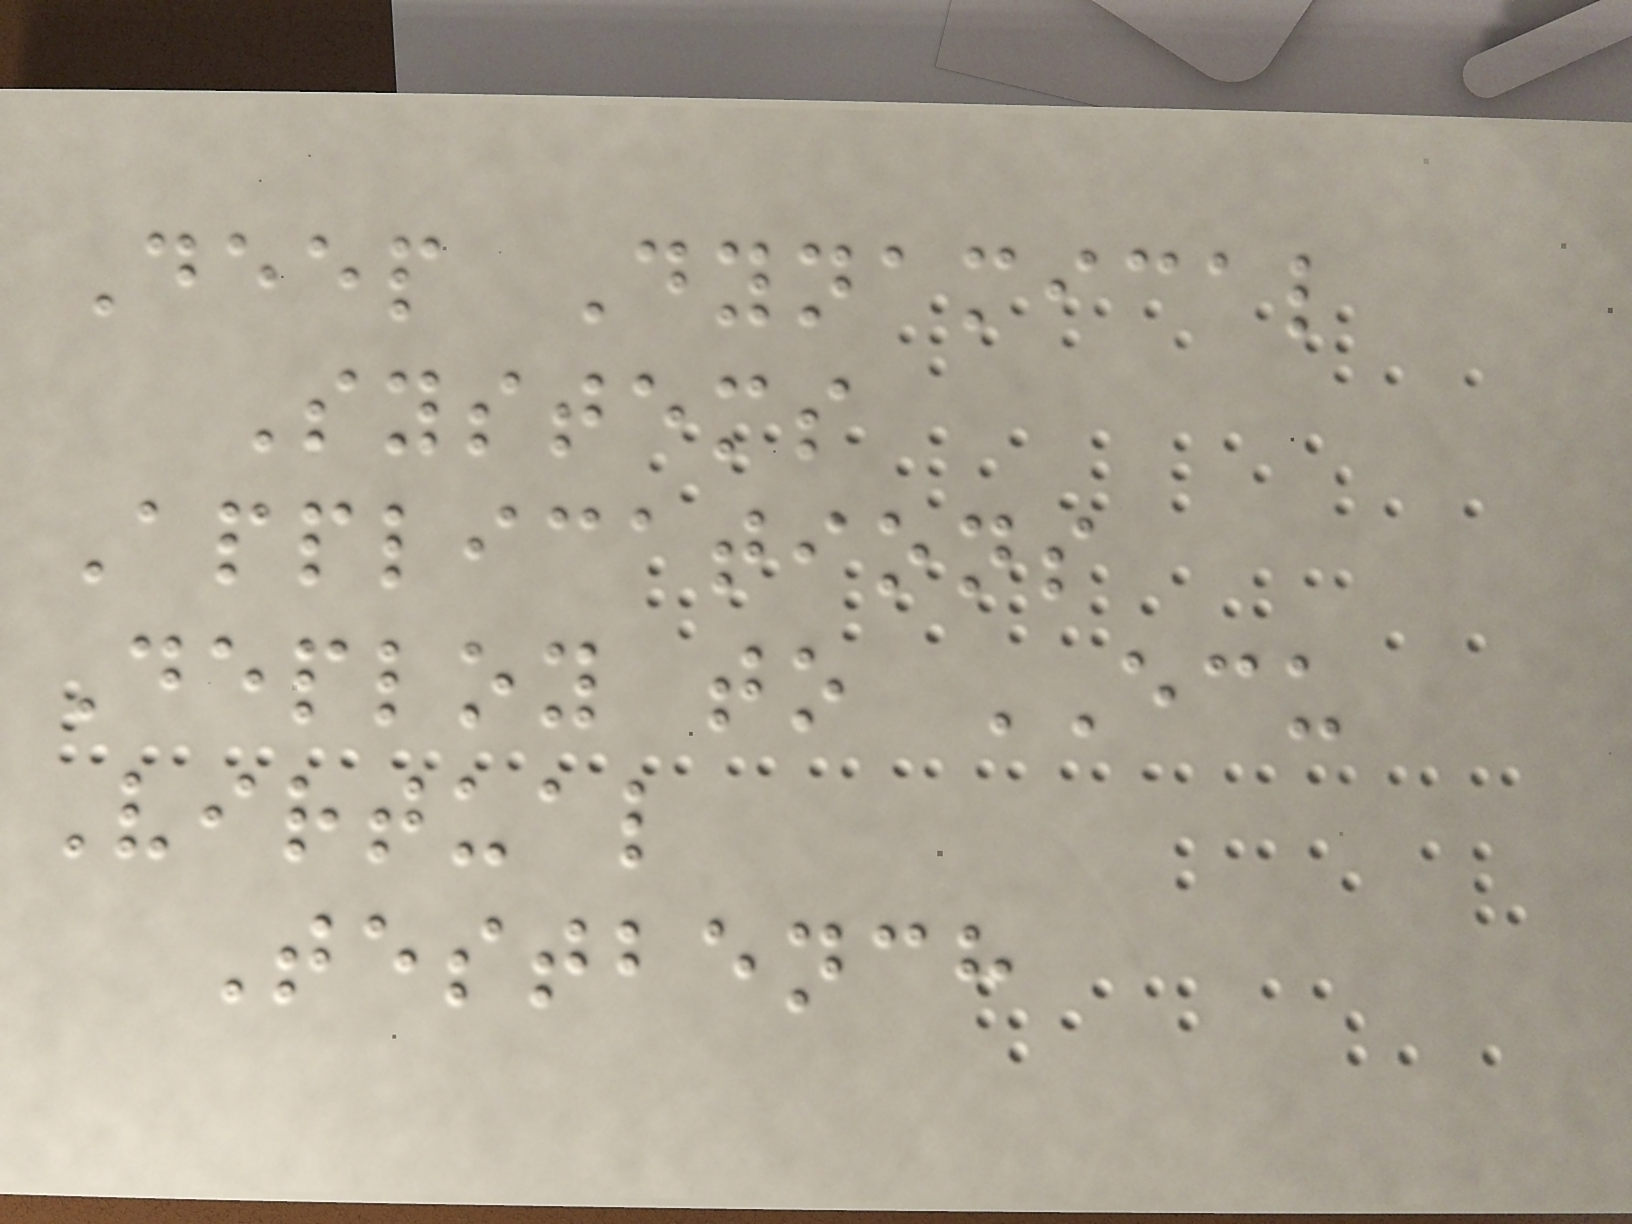Deep Dynamical
Systems
Applications
Deploy to ECU
Virtual
Testbench
